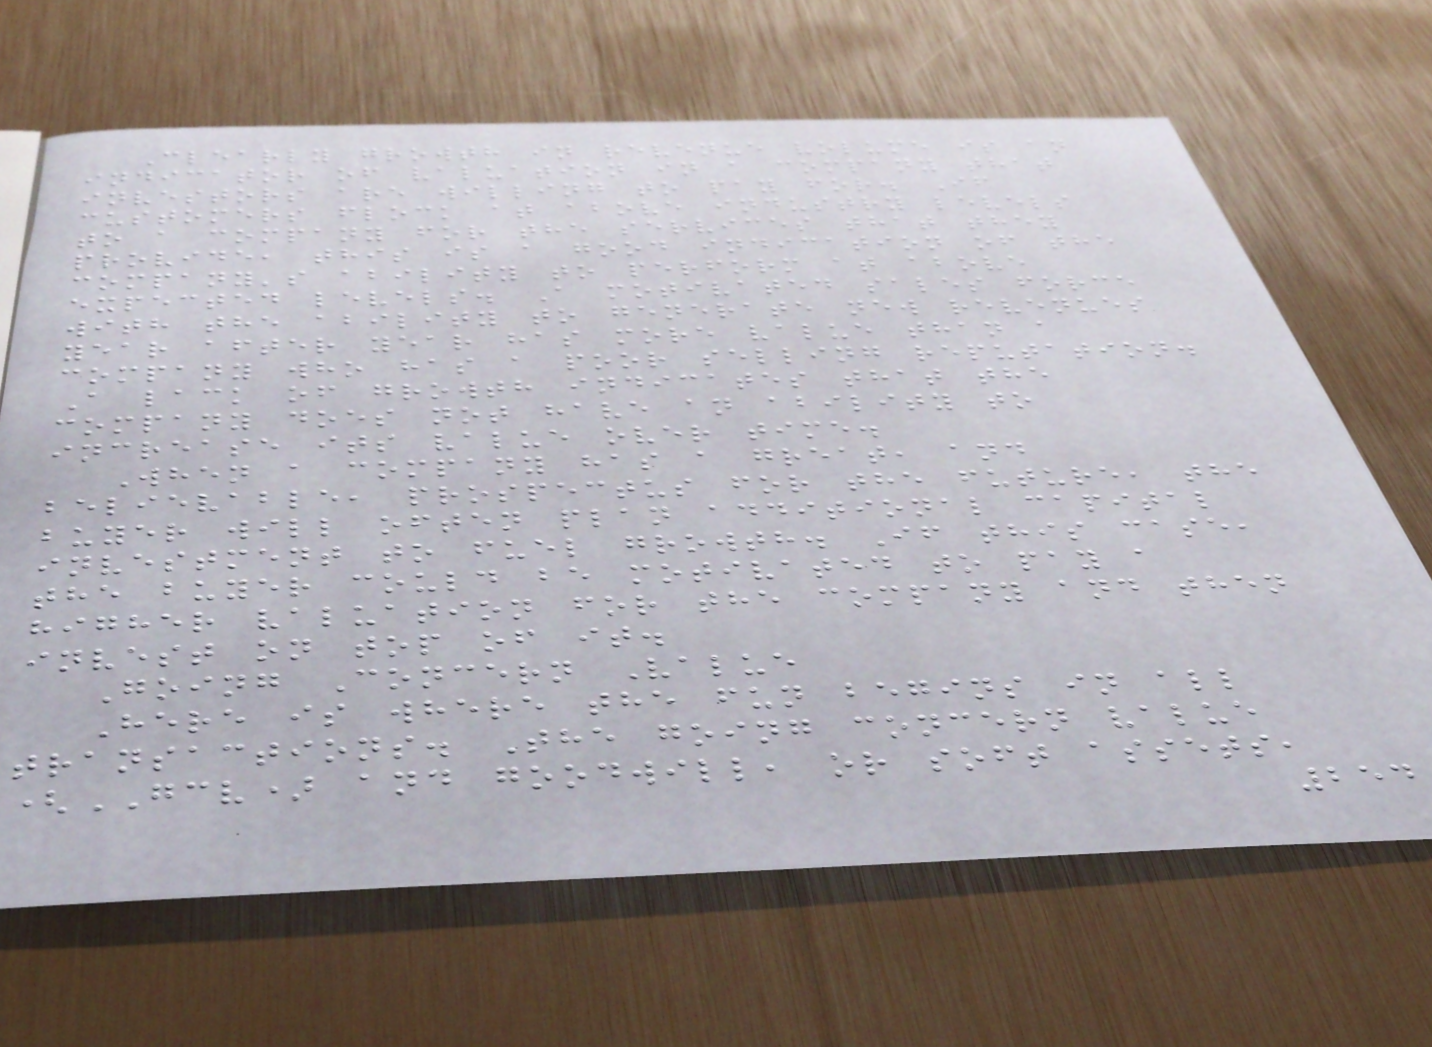Clearly growth in revenue volume is an
indicator of valuation in a company that
investors are willing to pay for. If
customers flock at above industry levels
to a company for the services that they
provide, this is a good indication of the
company's ability to perform at above
expected levels. A motivated sales force
with the ability to generate new revenues
year after year has more value than a
company who has a poor selling reputation.
A lack of growth indicates that the
company does not have an ability to
increase its value over time.
When a company has a great, and
believable, prospectus for the future, the
buyer will often plan additional capital
investment to fuel growth. If this case,
the buyer could be motivated to pay a
higher valuation for the company and then
invest on top of it.
Going Concern Value
Here is where the fun begins in all
transactions. The going concern value
(GCV) and goodwill, or soft assets,
254
